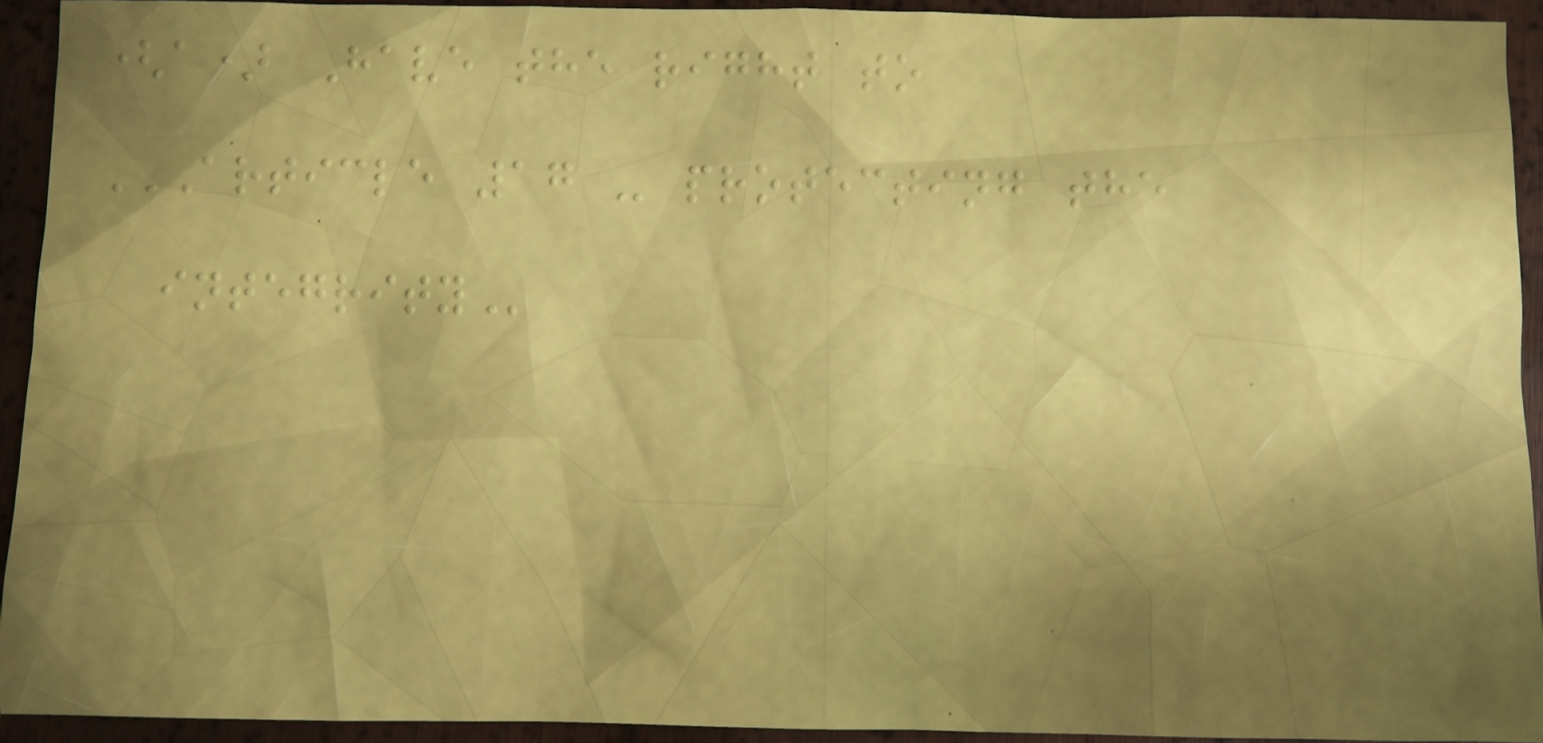(a) Have the right to
ARTICLE 17 - PROTECTING THE
INTEGRITY
